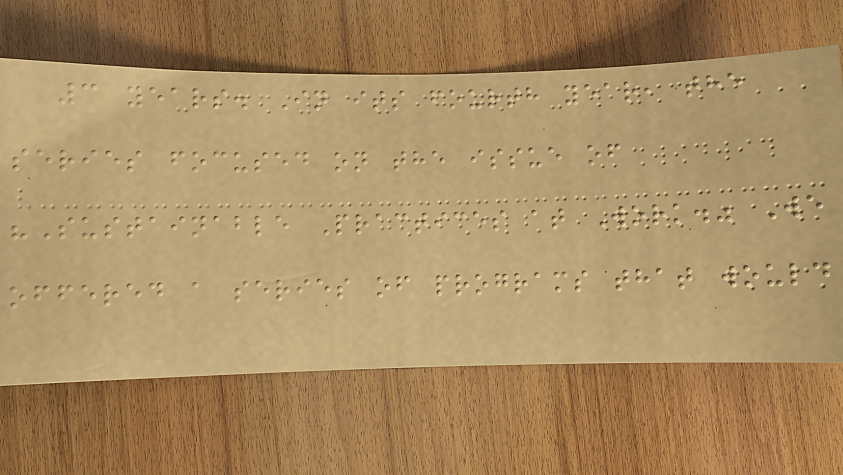3 years. In its fourth year, the
series focused on the issue of
"Sustainable Practices at Work." We
offered a series of programs that would
